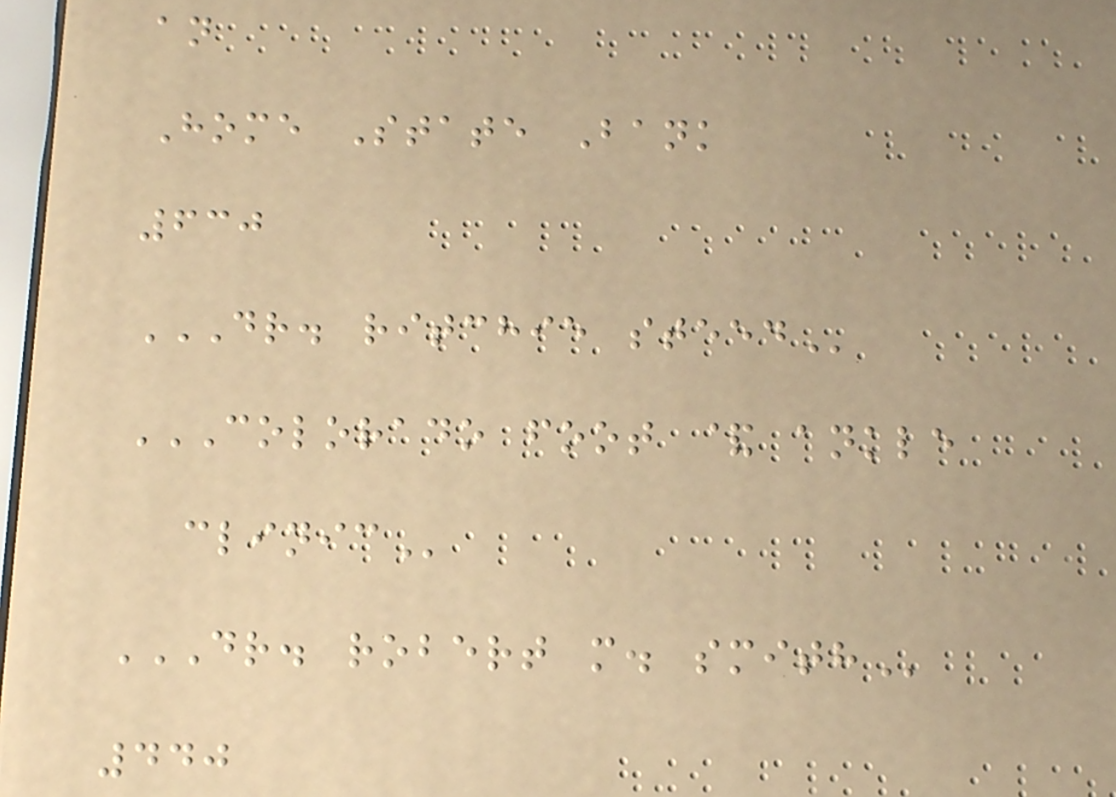an
Home State Bank
630
DR. RITCHIE STEED
COLORADO FOOT & ANKLE
CLINIC
DR. ROBERT M. SMITH
440
